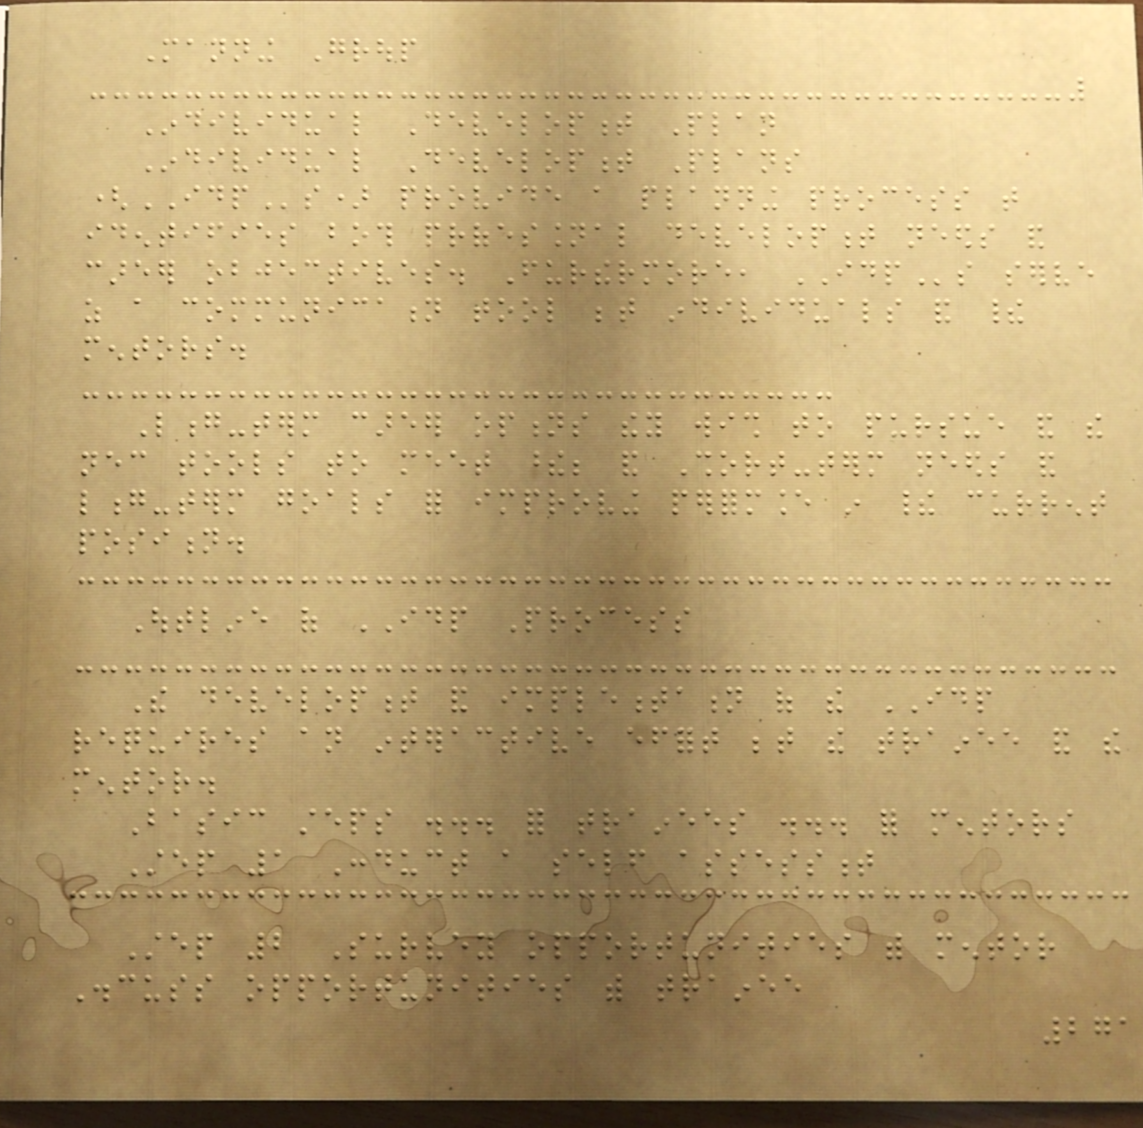Manning Group
Individual Development Plan
Individual Development Plans
(IDPs) provide a planning process that
identifies both professional development needs and
career objectives. Furthermore, IDPs serve
as a communication tool between individuals and their
mentors.
Long-term career options they wish to pursue and the
necessary tools to meet these; and Short-term needs and
long-term goals for improving performance in their current
position.
Outline of IDP Process
The development and implementation of the IDP
requires an interactive effort between the trainee and the
mentor.
Basic steps ... for trainees ... for mentors
Step 1 Conduct a self assessment
Step 2 Survey opportunities with mentor
Discuss opportunities with trainee
271
